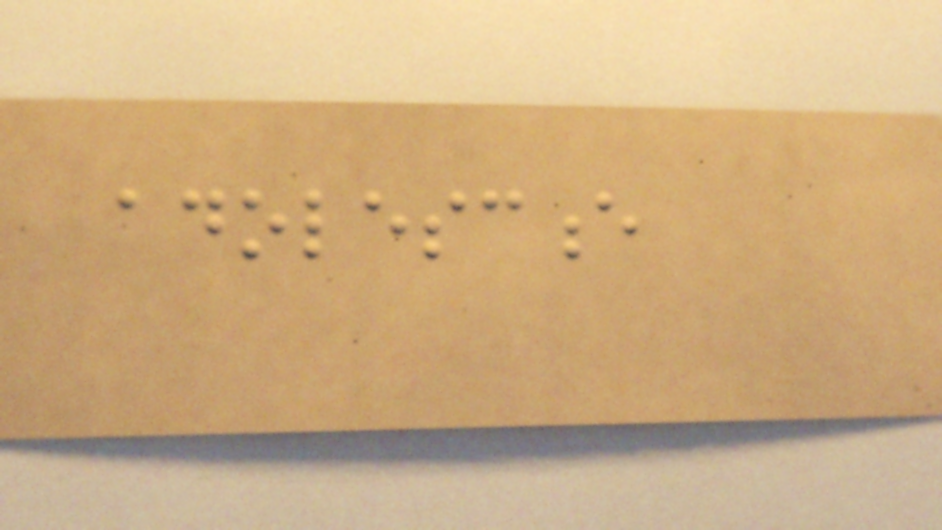adolescence
